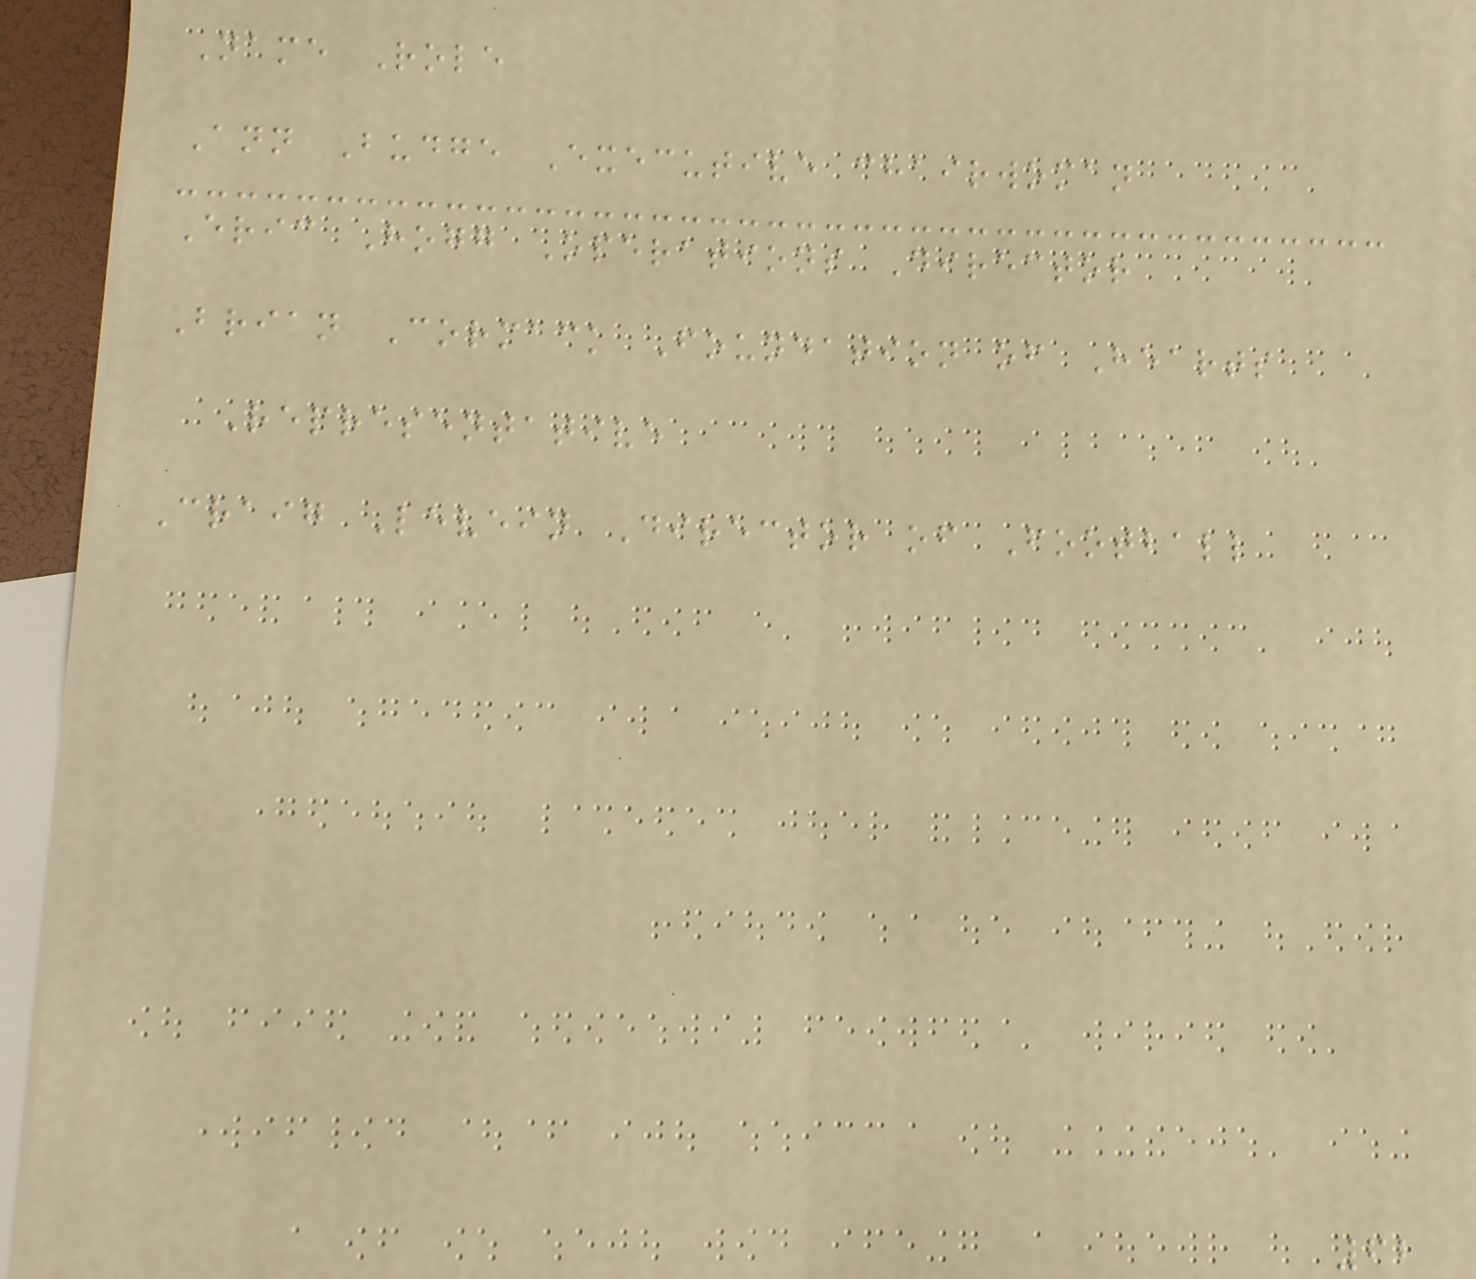Name Role
Ann Budge Executive chairwoman
Eric Hogg Operations Director
Brian Cormack Foundation of Hearts
Representative
Craig Levein Director of Football
62
